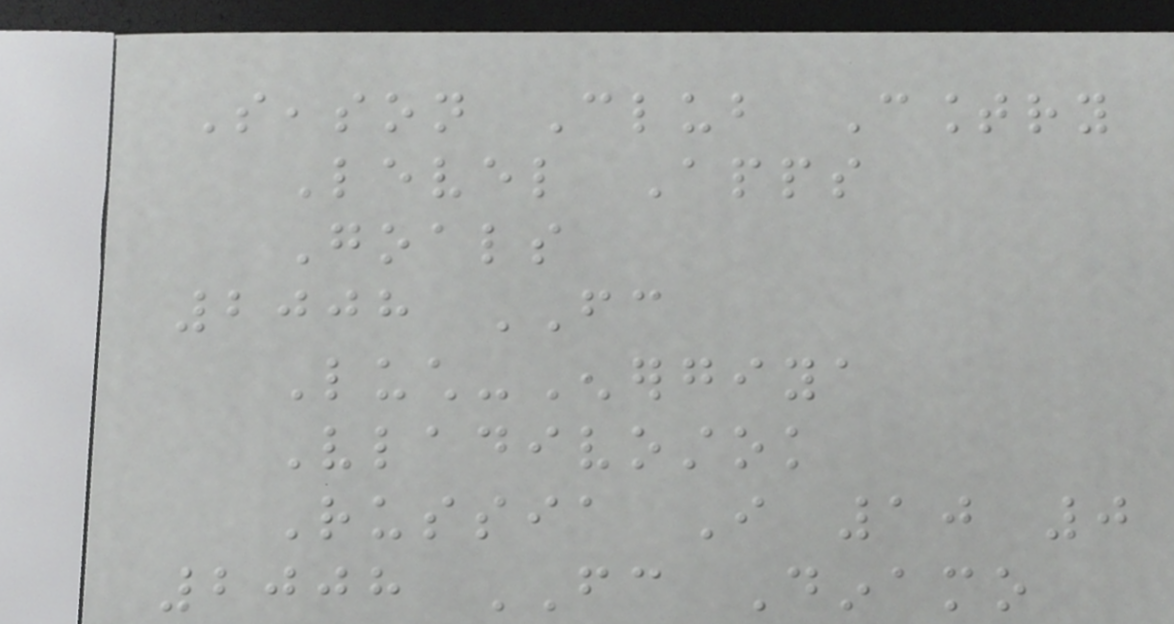Season Club Country
Level Apps
Goals
2008 FC
Luch-Energiya
Vladivostok
Russia I 10 0
2008 FC Dinamo
